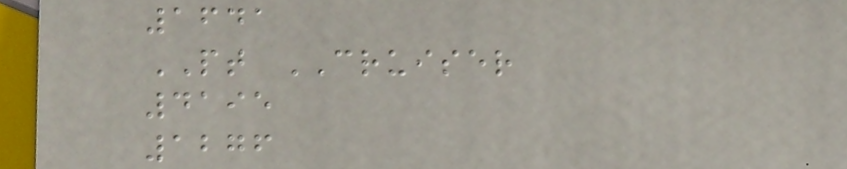1641
PT CRUISER
4195
1276
